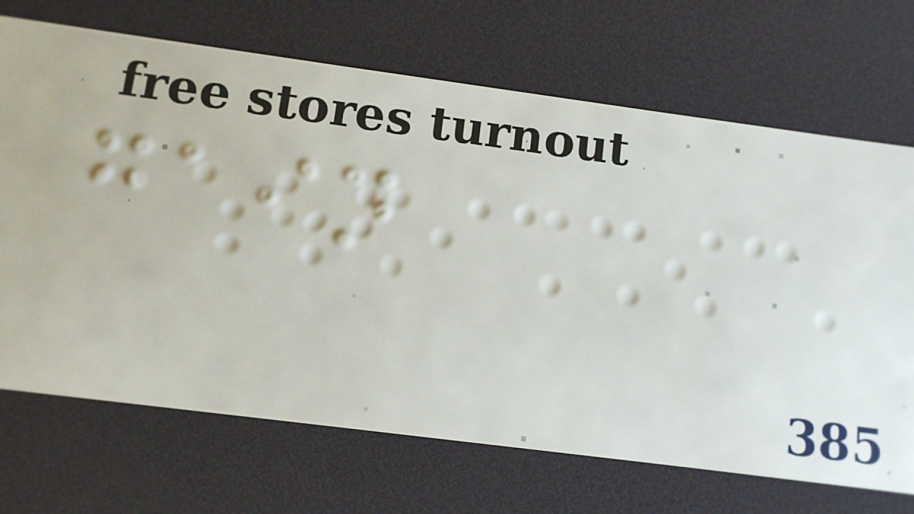gain
